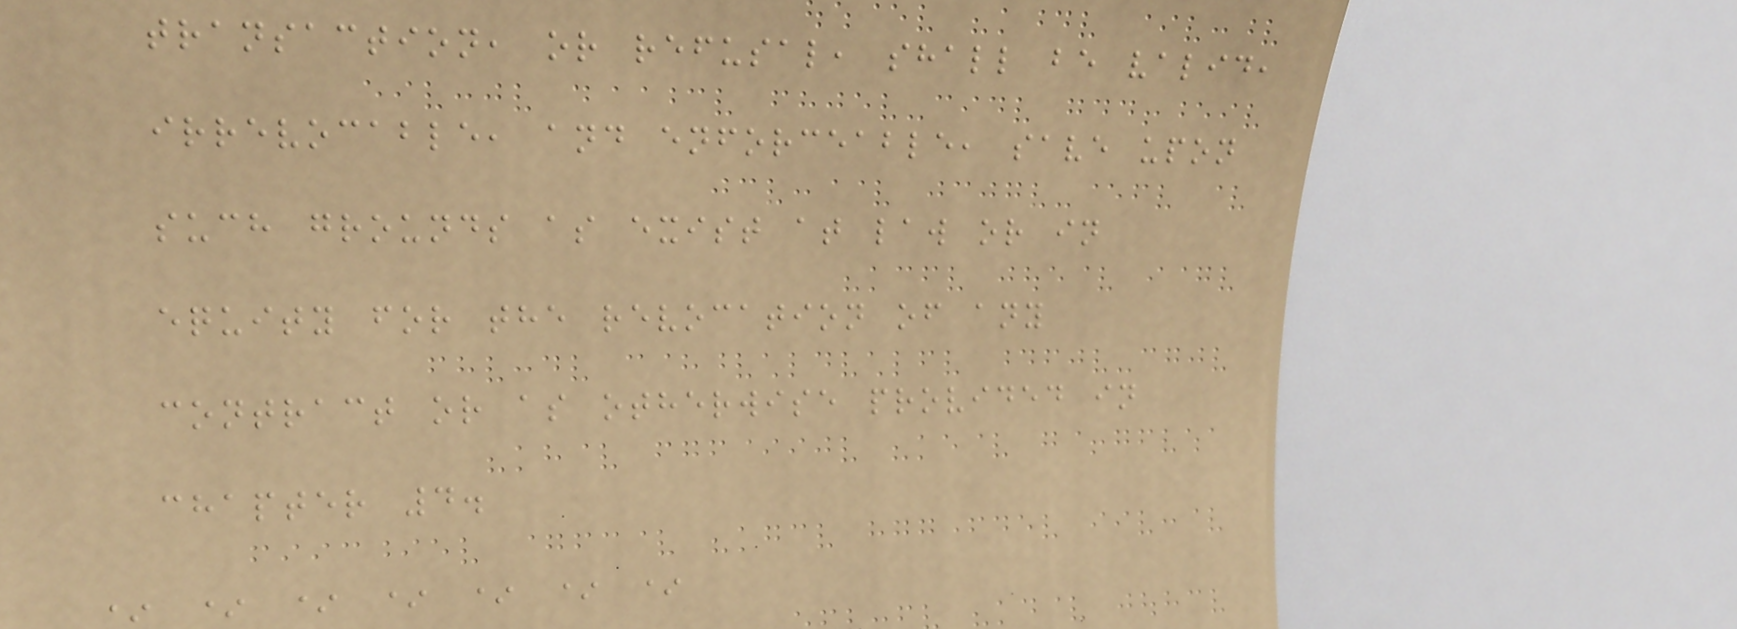transaction, or refusal, shall be valid,
irrevocable, and enforceable, save upon
such grounds as exist at law or in
equity for the revocation of any
contract or as otherwise provided in
chapter 4.
* * * * * * *
